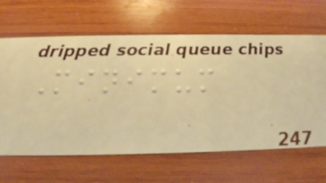Minimum
